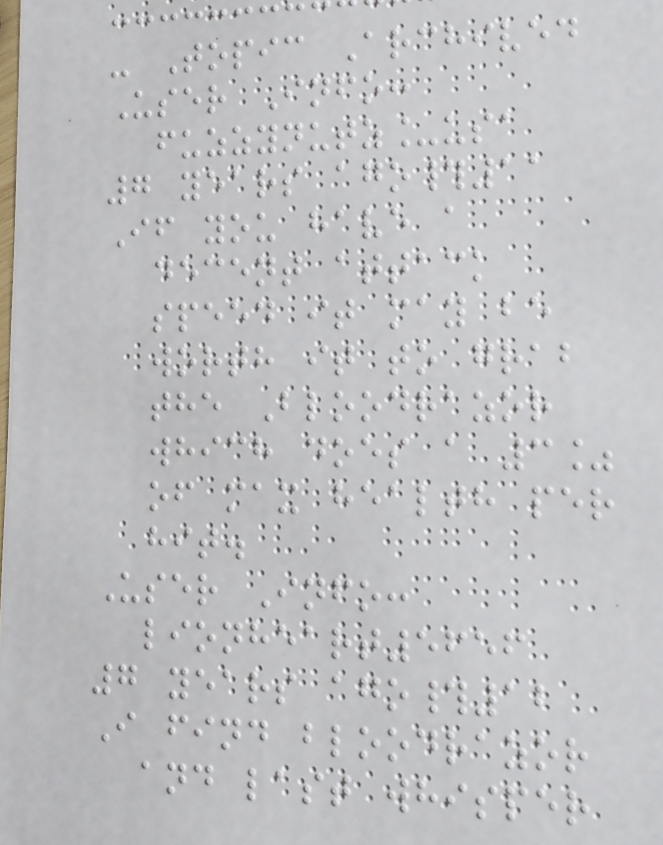- Topic Archived
User Info:
fuzzynutz_usa
7 years ago#11
If you have a
decent attack
speed it may be
worth it to grab
the Bloodrazor
which does a 3%
of max health per
hit.
User Info:
lionheart5656
7 years ago#12
I find bloodrazor
and last whisper
